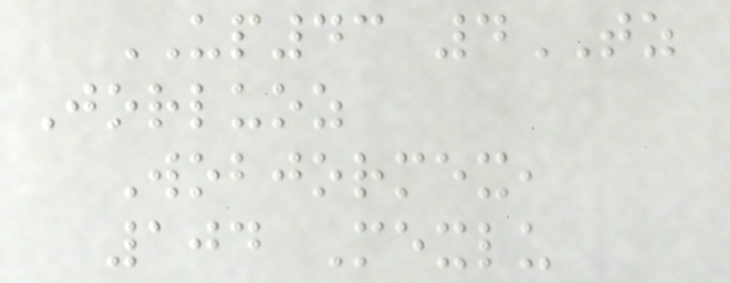UP43 4TZ
Jorluoz
Wobjormex,
104 Mexlu
